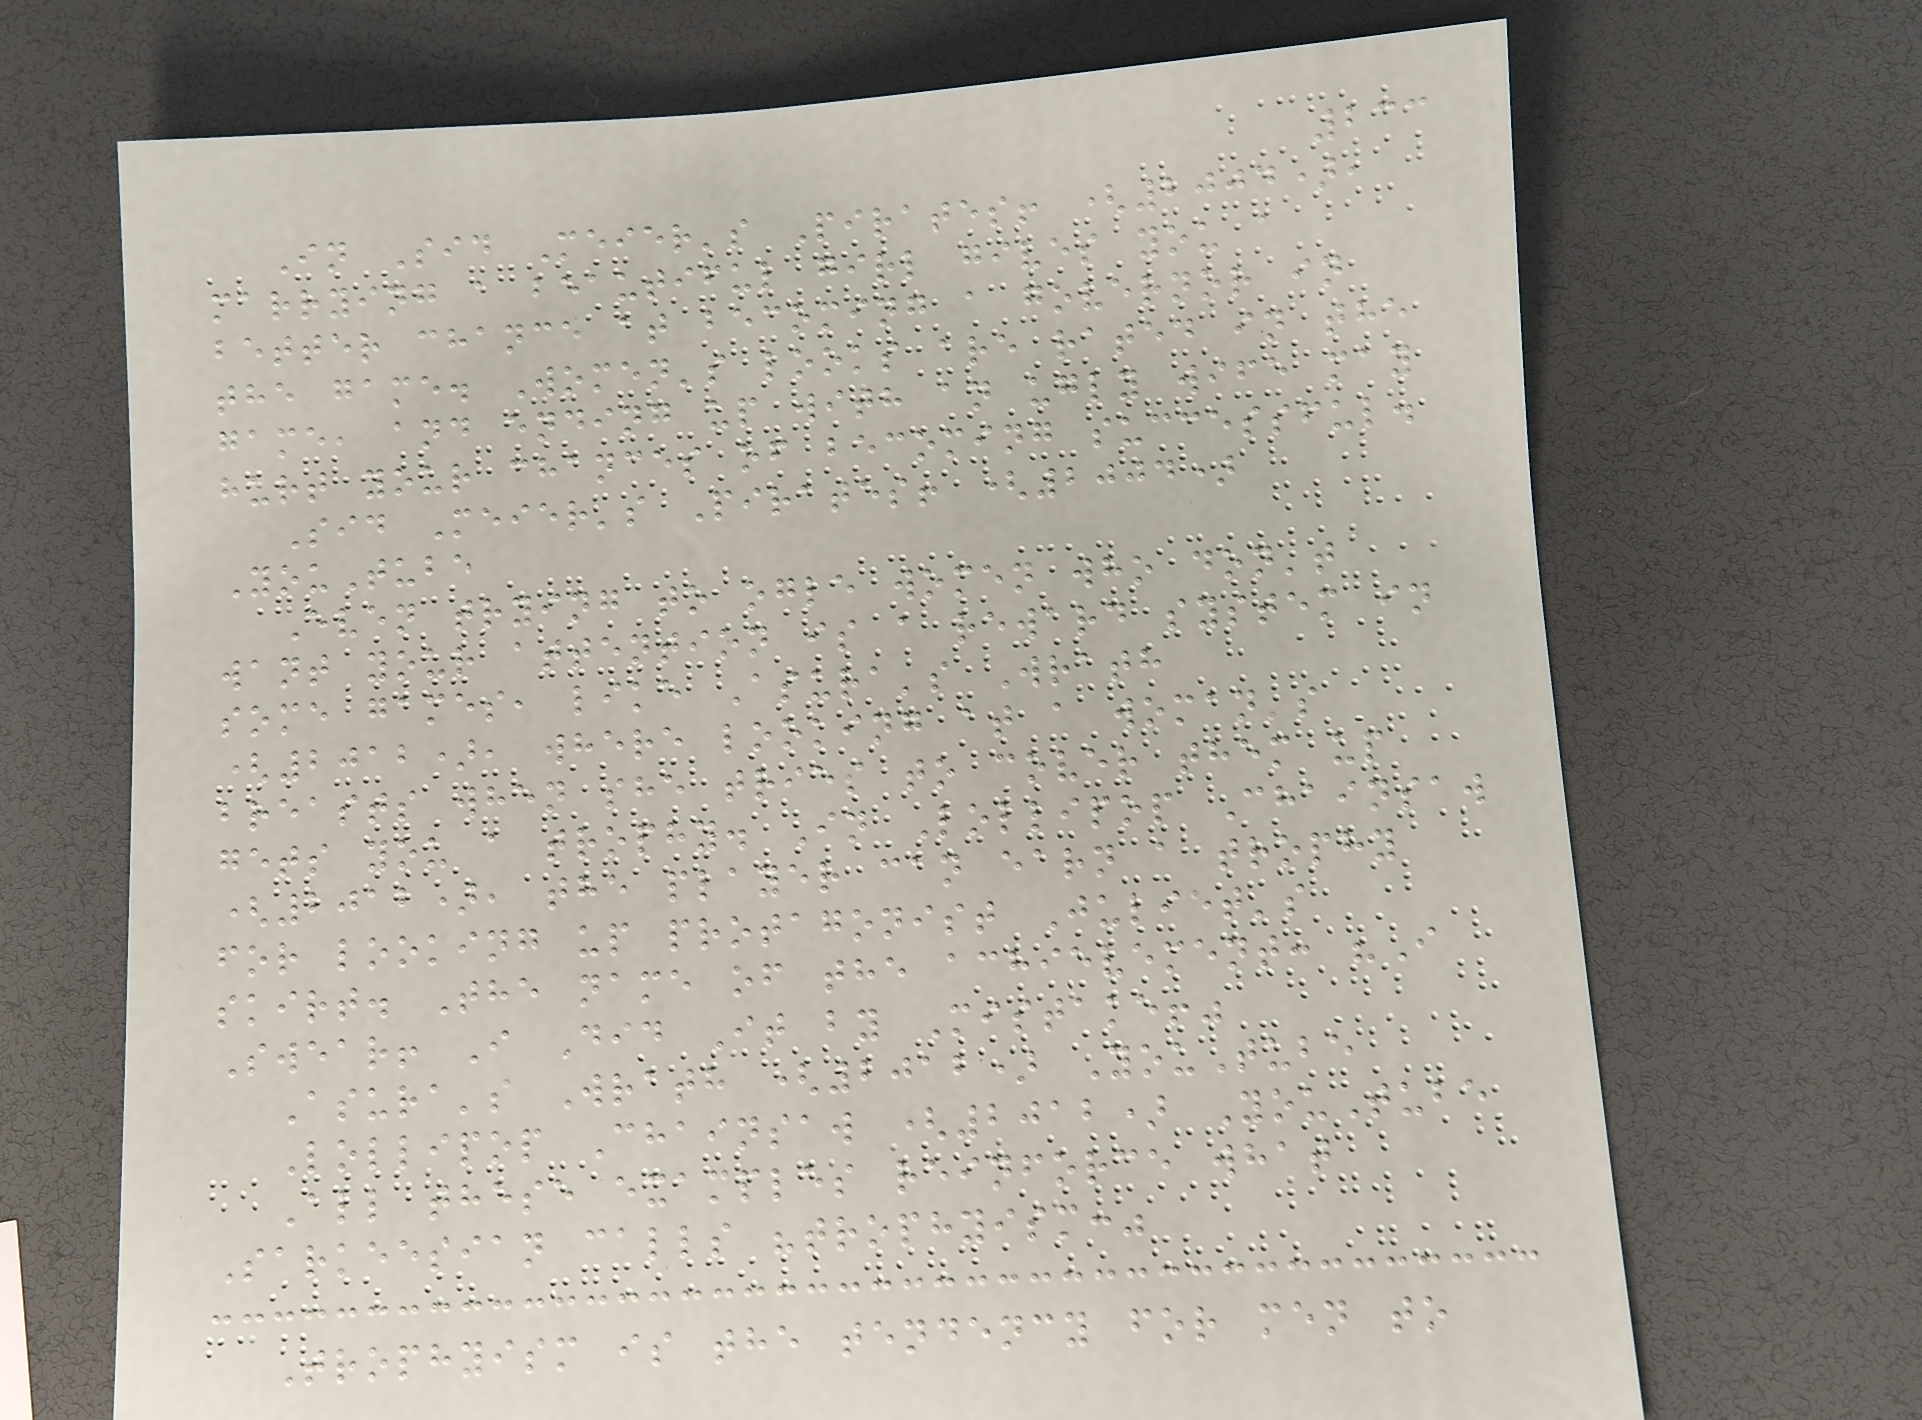233
In Sid Meier's Pirates! (2004),
marrying a beautiful girl gives you a
better chance at becoming a governor in
the game. Women's looks are rated in the
game, and ending up with an ugly wife may
hurt your chances of becoming successful.
Sid Meier's Pirates! (2004)
YouTube
Even trying to ogle women who don't
want your attention is a reward system in
some games, like Asura's Wrath
(2012), where looking at a woman's
breasts when she tries to cover them up
gets you a trophy. In Lollipop Chainsaw
(2012), the player can earn a trophy
for looking up protagonist Juliet's
skirt. The name of the achievement: "I
Swear! I Did It by Mistake!"
Asura's Wrath (2012) YouTube
Lollipop Chainsaw (2012) YouTube
All these examples reinforce what
Sarkeesian calls "trophyism:"
Trophyism is the tendency for men to
